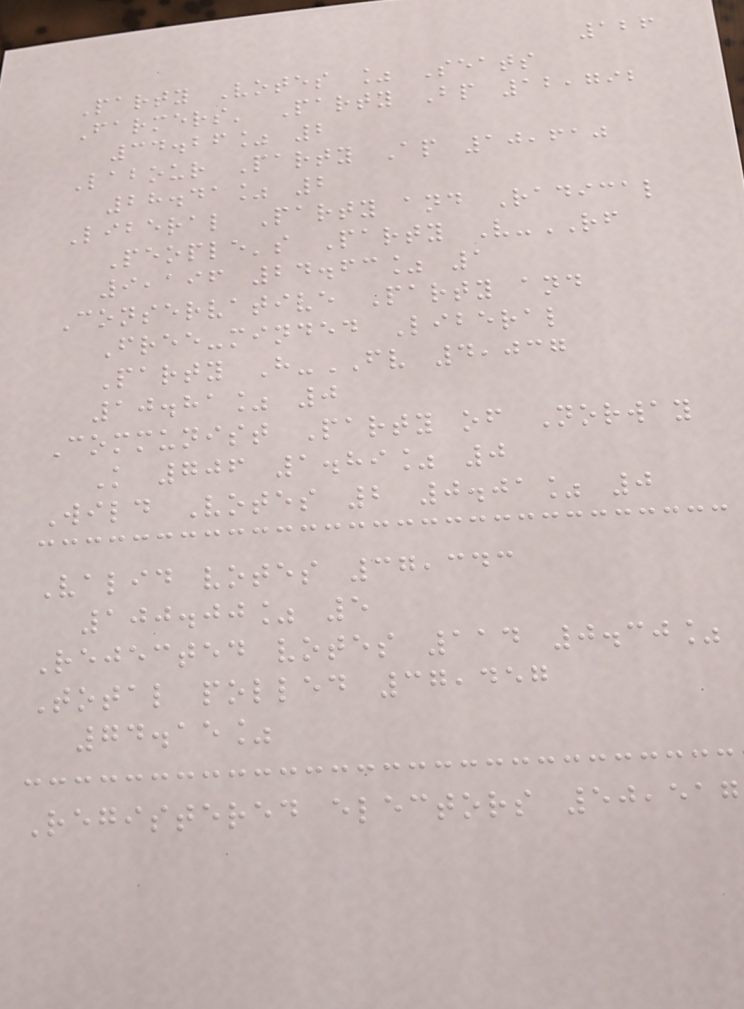126
Party Votes % Seats
Farmers' Party Bp 12,792
34.26% 2
Labour Party Ap 10,610
28.41% 2
Liberal Party and Radical
People's Party V-RF
9,196 24.63% 1
Conservative Party and
Free-minded Liberal
Party H-FV 4,037
10.81% 0
Communist Party of Norway
K 706 1.89% 0
Wild Votes 2 0.01% 0
Valid votes 37,343
100.00% 5
Rejected votes 114 0.30%
Total polled 37,457
74.15%
Registered electors 50,517
